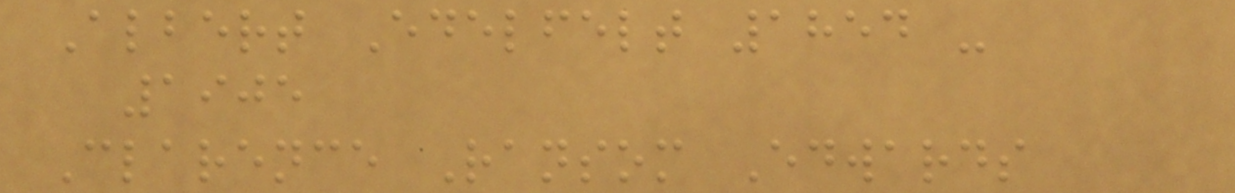Albert Edelfelt 1854 -
1905
Clarence Ransom Edwards
